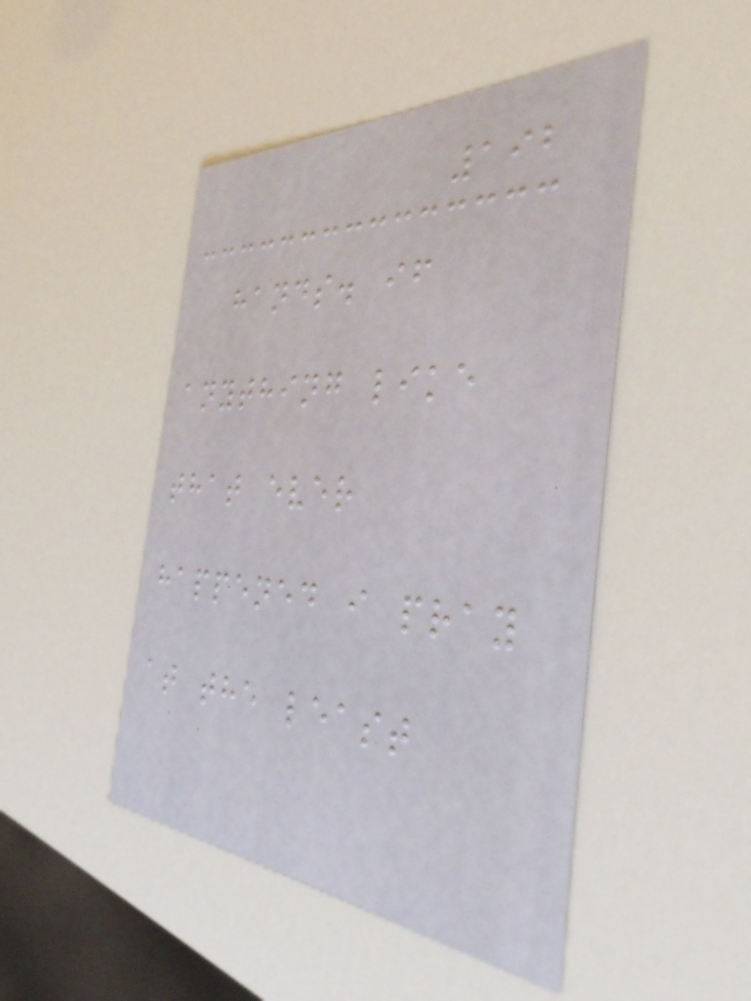192
hands. if
anything like
that ever
happened i pray
at the least
